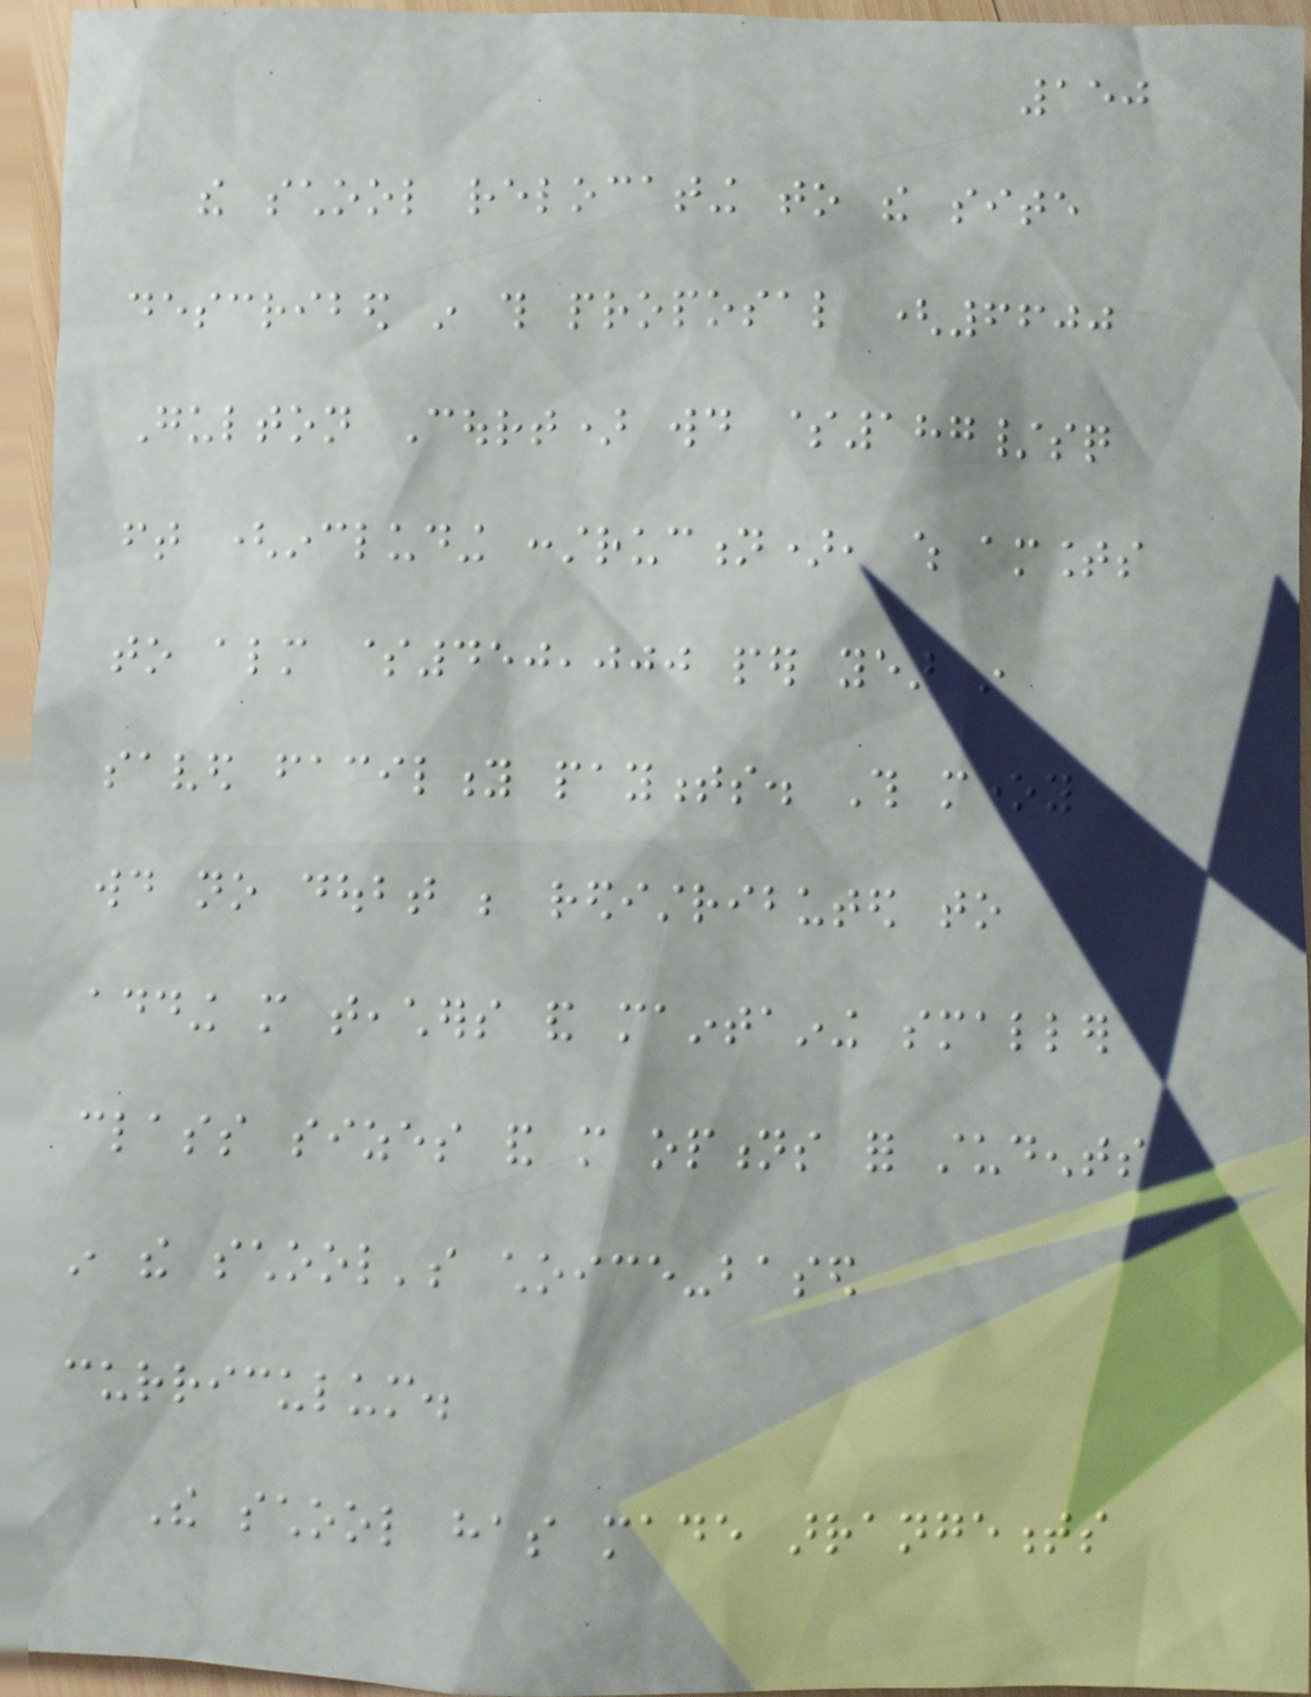150
the school relocating to the site
described in this proposal (6600
Gulton Court) would $187/sq
ft (including construction), which amounts
to almost $450,000 per year in
saved facility payments. This money
would no doubt be redistributed to
adding more teachers and maintaining smaller
class sizes and more options for students
in the school's choice-based
curriculum.
The school has made arrangements
